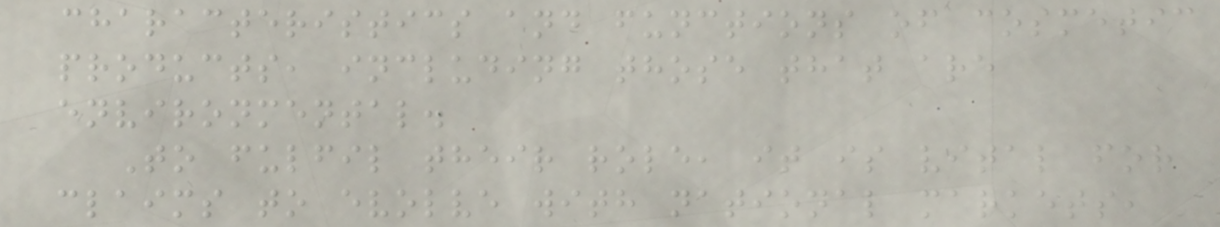characteristics and functions of cosmetic
products, including those that are
environmental.
To fulfil their role, it is vital for
claims to evolve with national markets,
